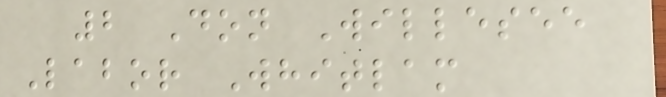2 Don Willesee
Labor Whitlam
